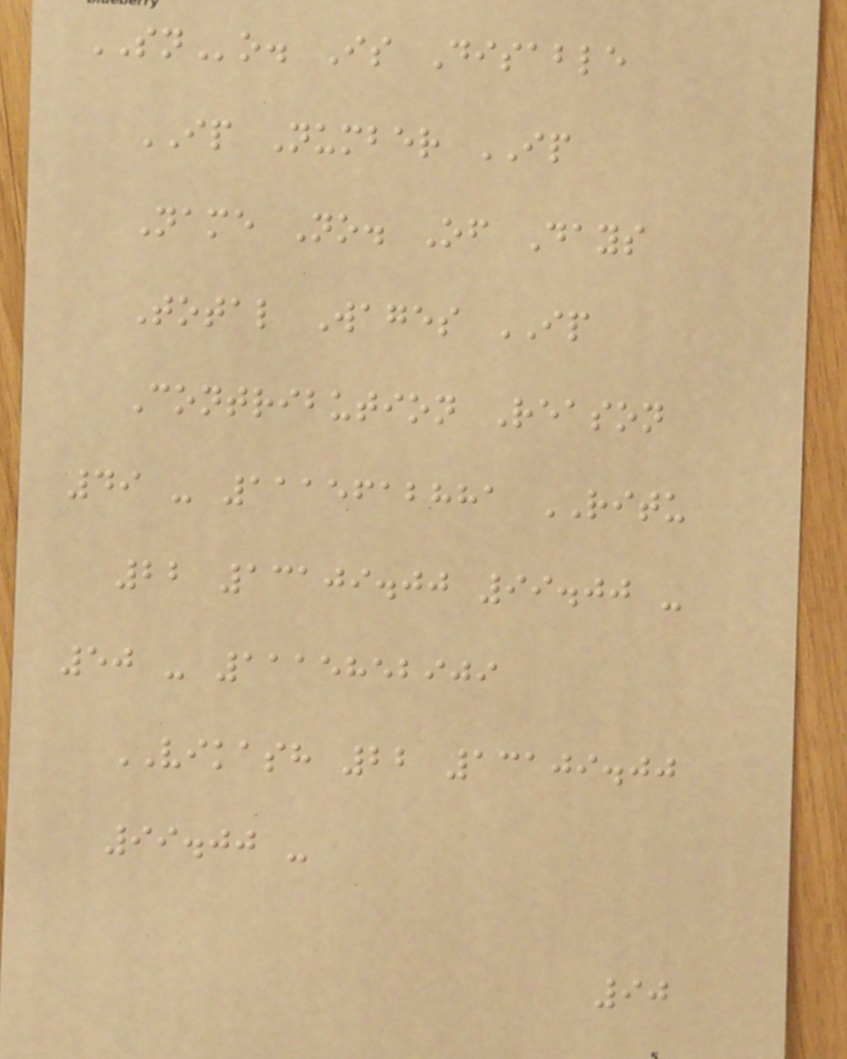SNo. Is Disable
IP Number IP
Name No. Of Days
Total Wages IP
Contribution Reason
49 - 1115612881 RITU
22 13109.00 99.00 -
50 - 1115852909
VIKASH 22 13109.00
99.00 -
90
